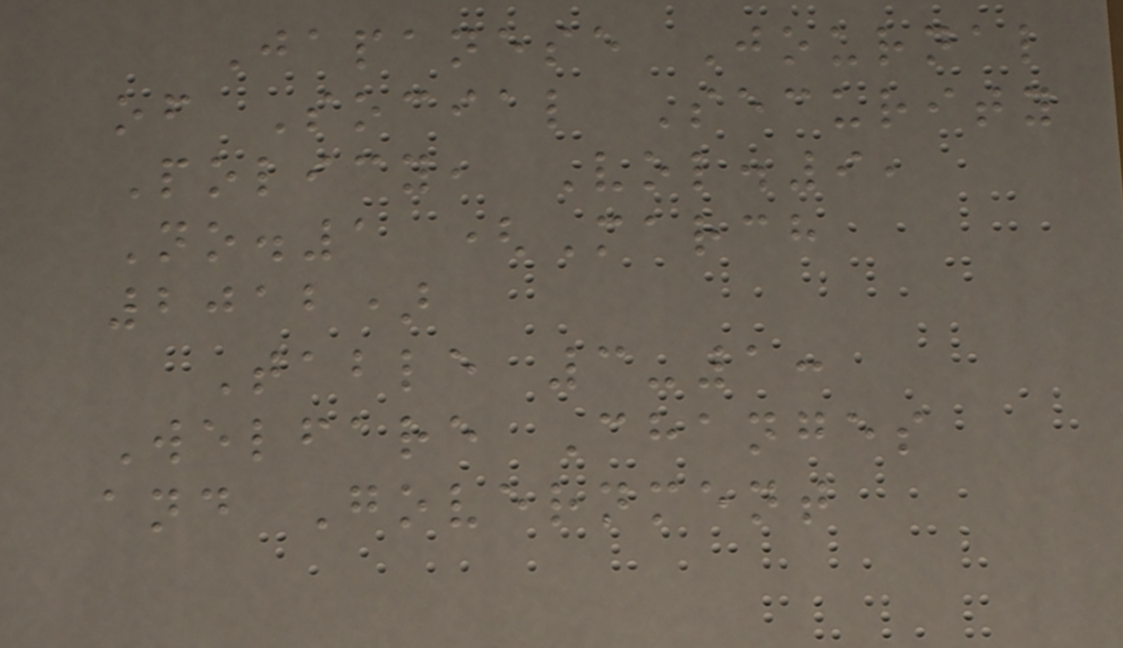Japanese Journal
of Social Security
Policy, Vol.9,
No.1 (March
2012)
Table 3-1:
Welfare Changes
and Government
